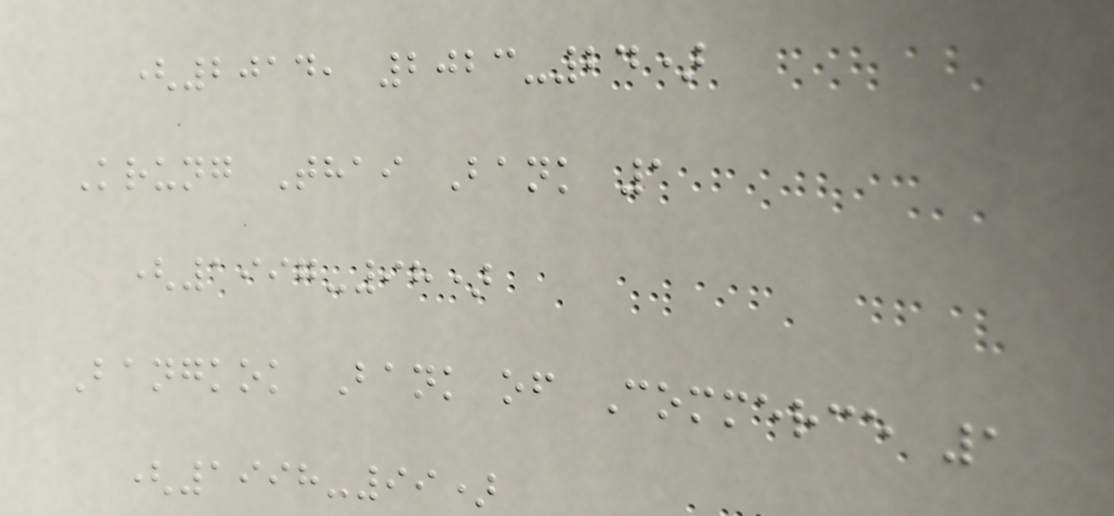(2014, 2023-24)
Krung Thai Bank 1
(1997-98)
Bangkok Bank of Commerce 1
(1998-99)
